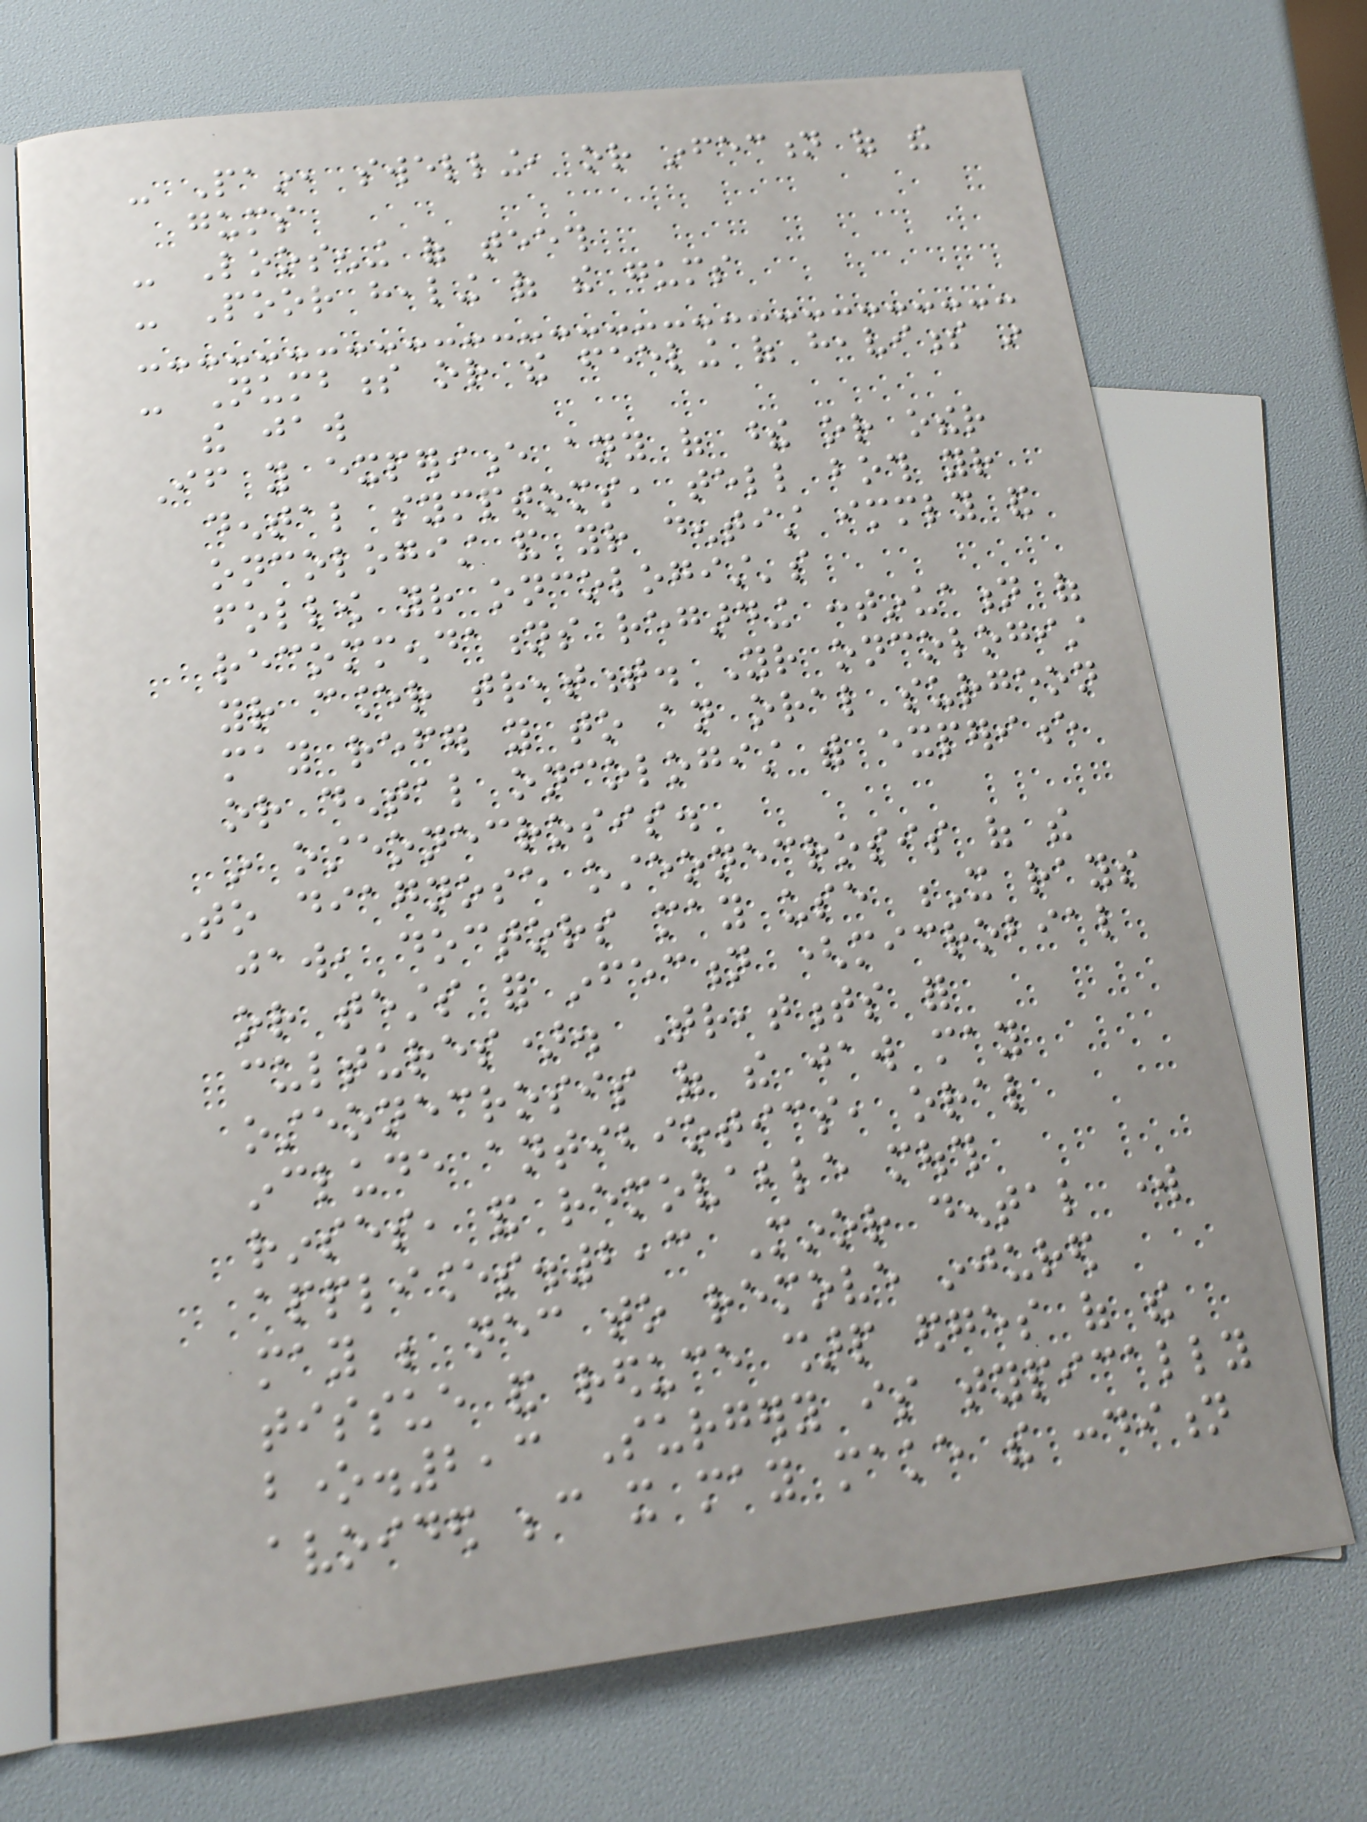- Pain, swelling, or infection of the
gums
- Loosening of teeth
- Poor healing of the gums
- Numbness or the feeling of heaviness in
the jaw
If you experience any of these or other
dental symptoms, tell both your
oncologist and your dentist immediately and
follow your oncologist's
recommendations regarding continuation of
your cancer treatment. Your oncologist
may refer you to an oral surgeon
or dental oncologist with experience
in osteonecrosis.
To diagnose osteonecrosis of the
jaw, doctors may use X rays
or tests for infection (microbial
cultures). Treatments for
osteonecrosis of the jaw may
include antibiotics, oral
rinses, and removable mouth
appliances.2,3 Minor dental work
may be necessary to remove injured
tissue and reduce sharp edges of the
bone.2,3 Surgery is typically
avoided because it may make the condition
